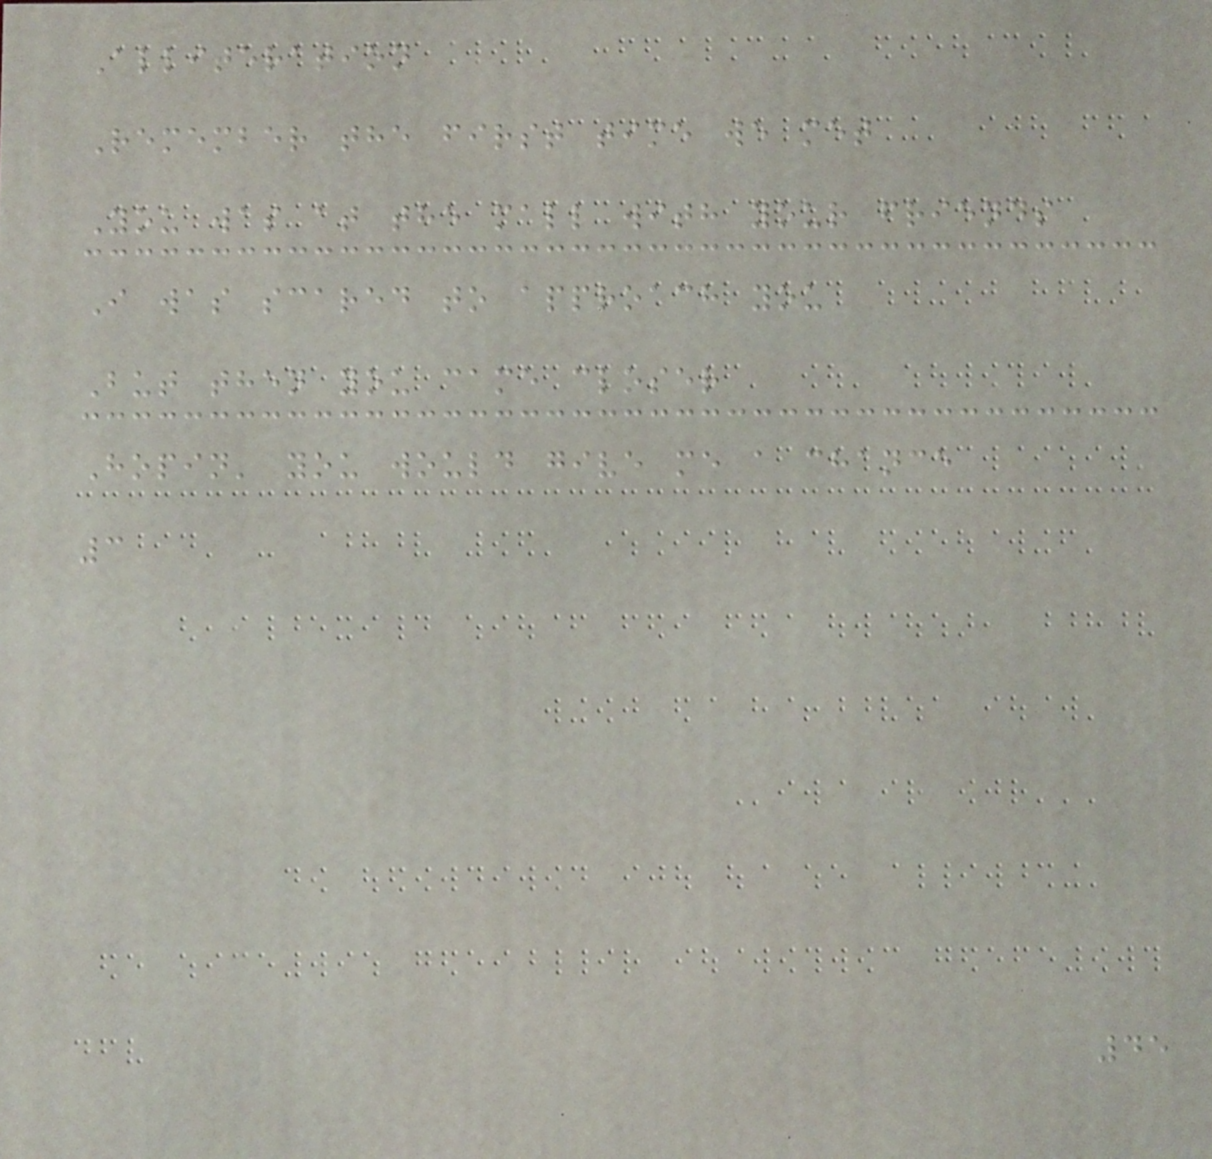Alliteration
Remember the first time we met
You was at the mall with your friends
I was scared to approach you
But then you came closer
Hopin' you would give me a chance
3
45
